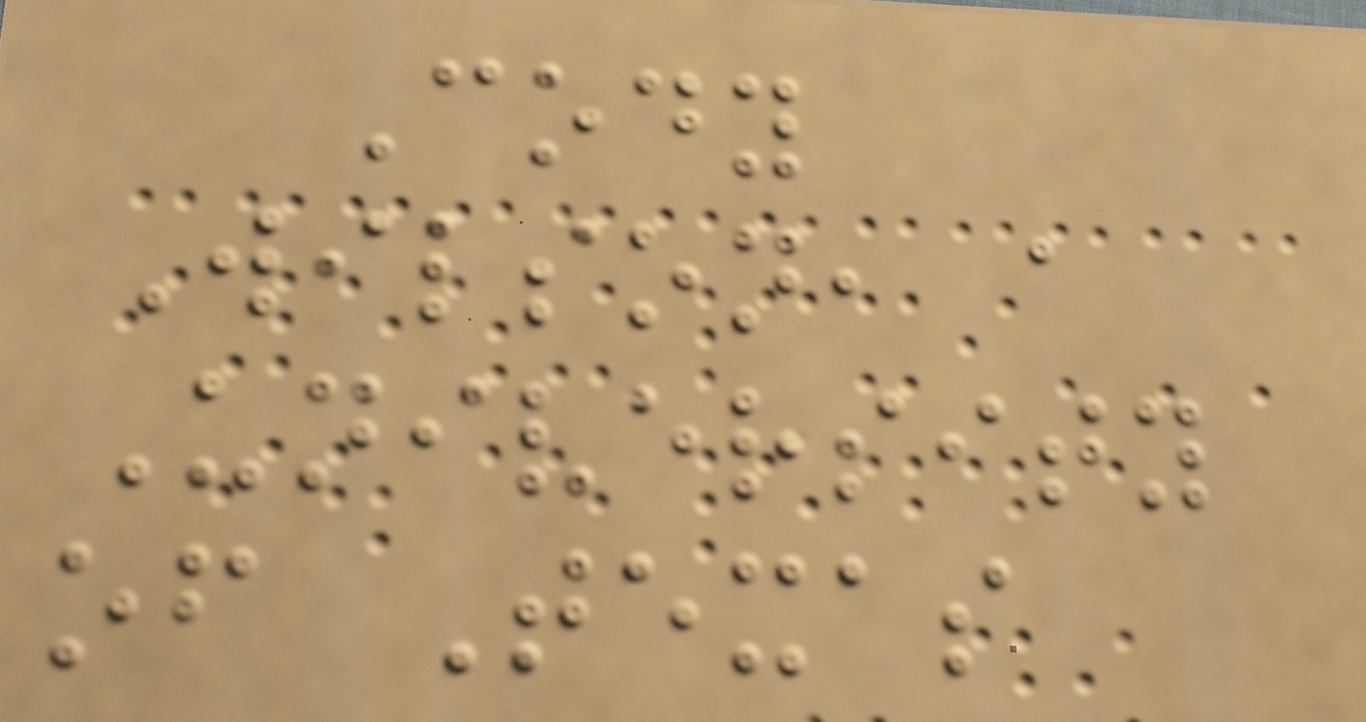Cody
Wilson, a
University
of Texas
